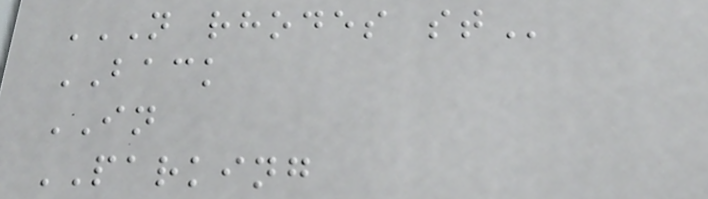N RHODES ST
BACK
IN
PARKING
